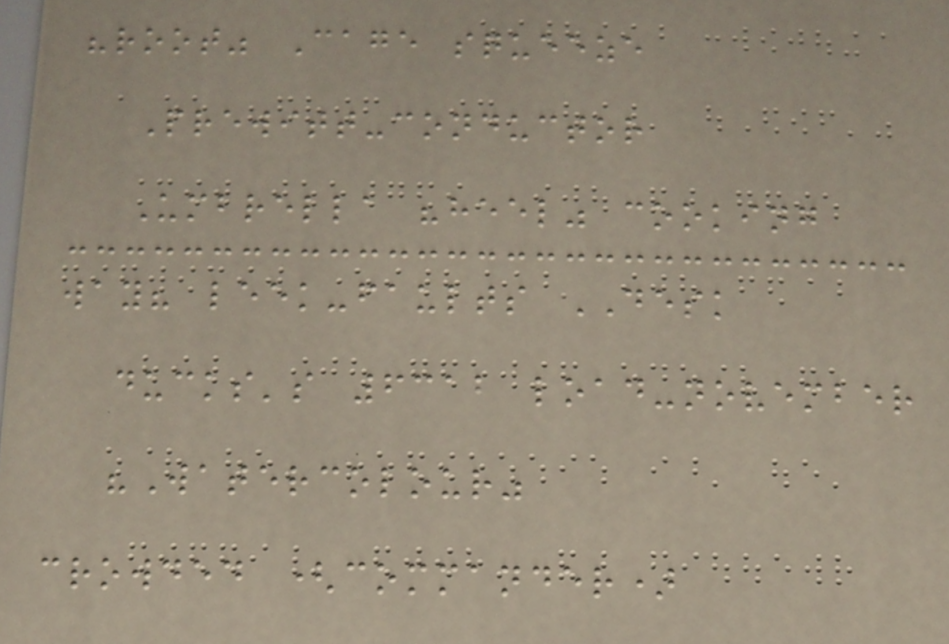"root" Cage squeeze
Prewitt-conductor
Umbrella "heel" cooking
way? leek-faults DESK
ducks's 6312 load-november
"Watercolour"
crowded (commander)
